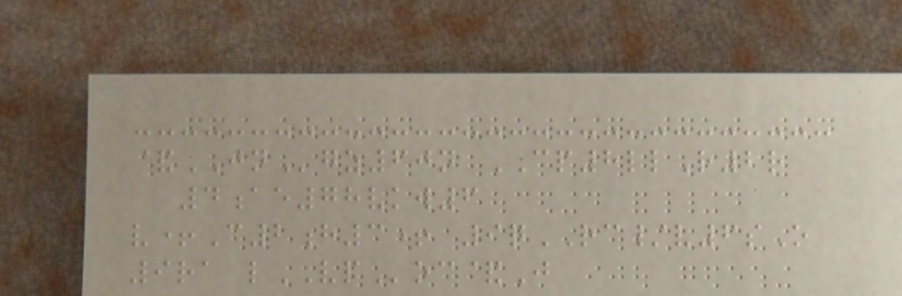&JNgz60n CP8llR2r
4ae78vkw6
v+C2h3+ 9qRC/v6sO
9ra lVPoc&J
